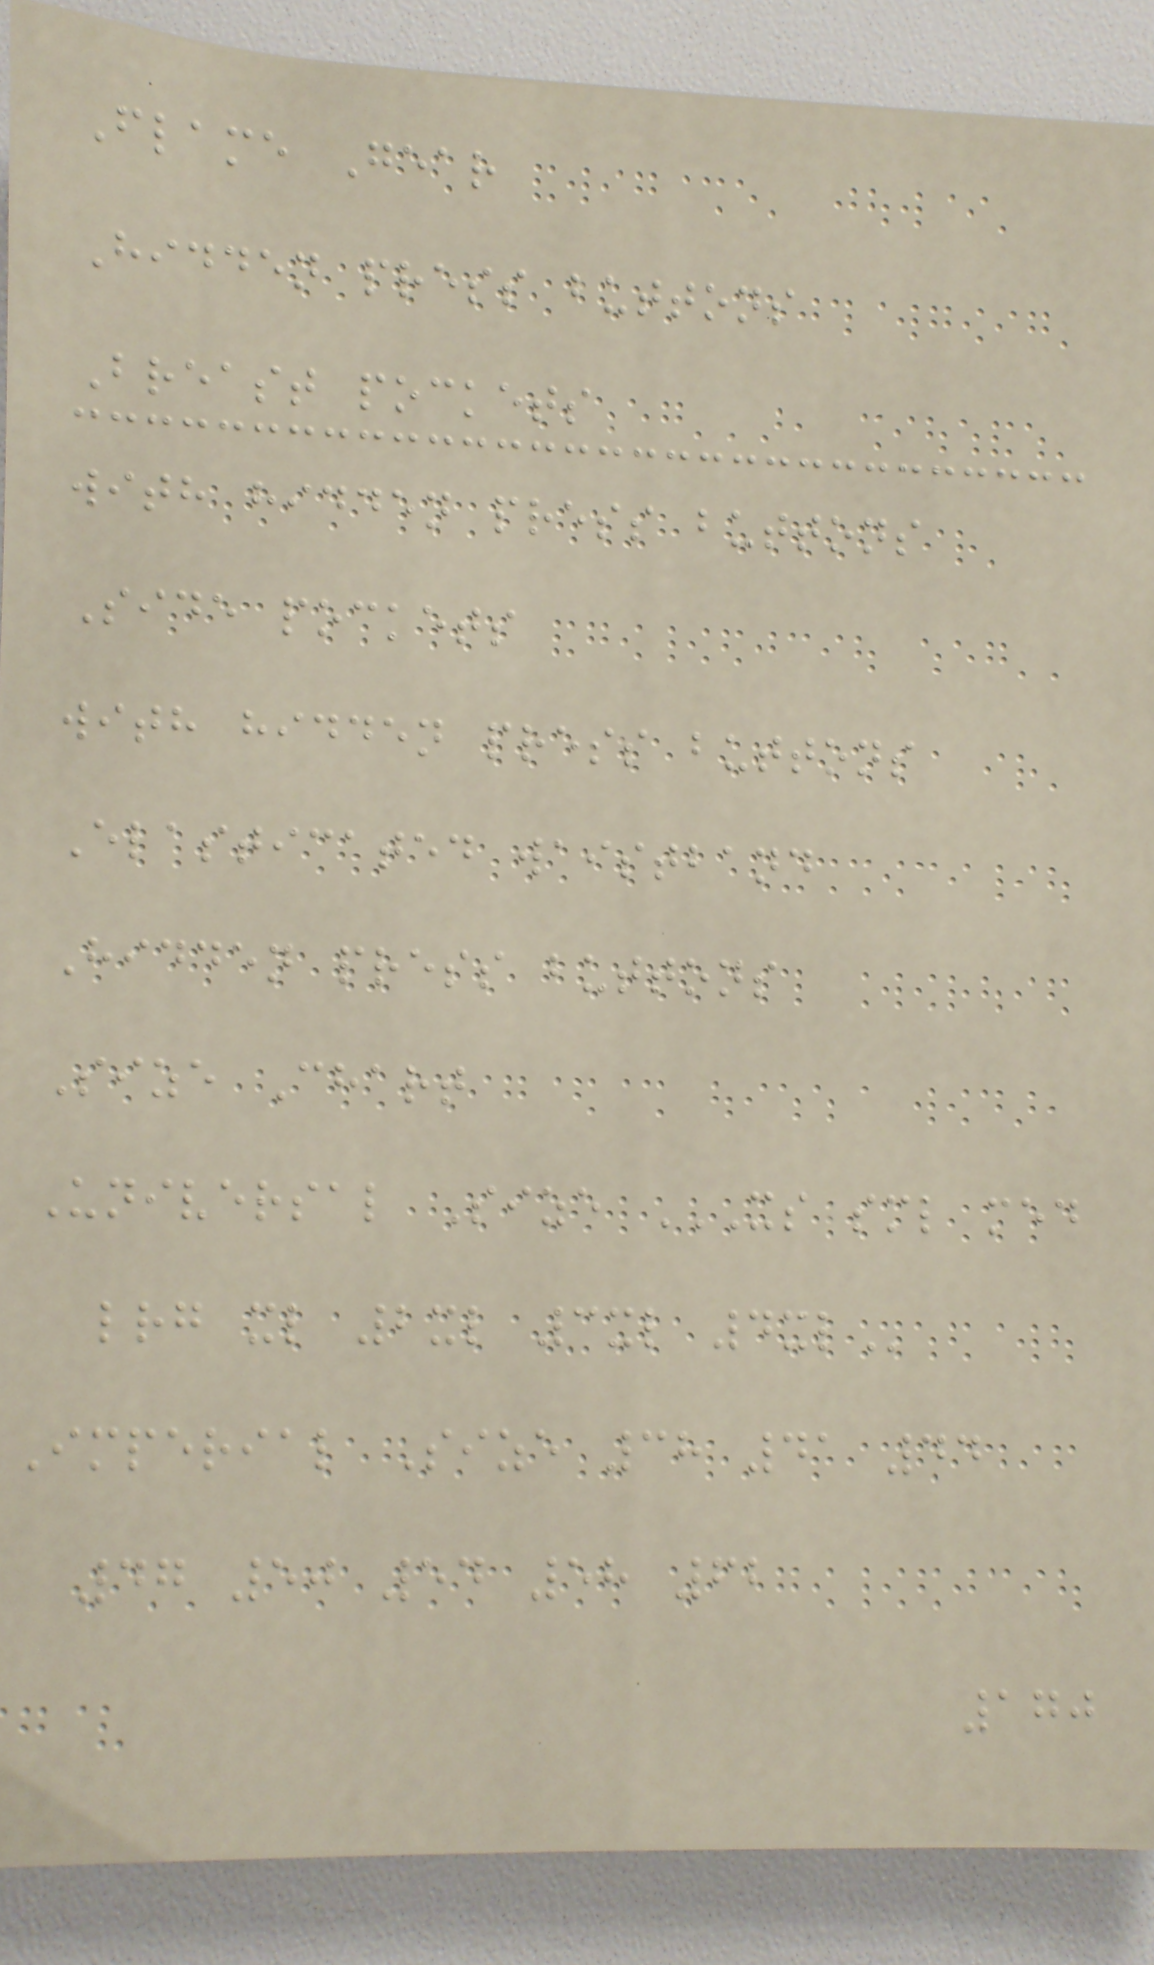Flame Gear
Hidden press buttons
Breast pockets
with hidden press buttons
Side pockets
with hidden press buttons
Elasticated waistband
Hidden press buttons
Size Chart
Universal Size XS SML MED
LRG XL 2XL 3XL 4XL
Imperial Size 38 41 44
47 50 54 58 62
170
